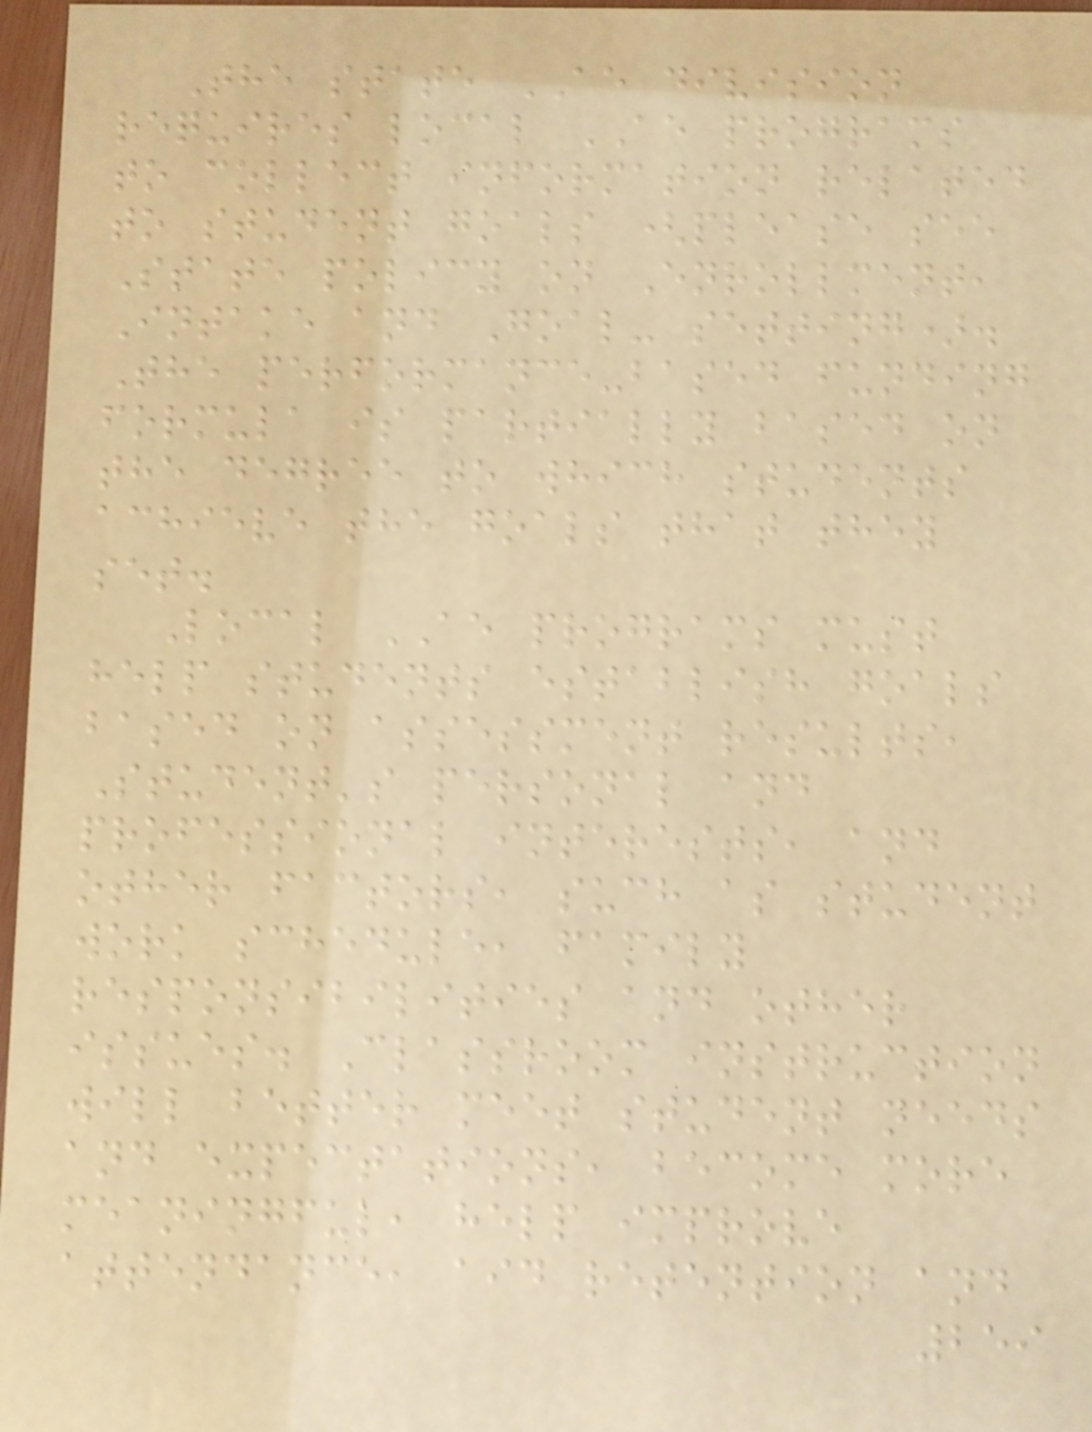The state AE division
requires local AE programs
to collect information related
to student goals (please see
State policy on Enrollment,
Intake and Goal- setting).
The performance-based funding
formula is partially based on
the degree to which students
achieve the goals that they
set.
Local AE programs must
help students establish goals
based on assessment results,
Student's personal and
professional interests, and
other factors, such as student
work schedule, family
responsibilities and other
issues. Classroom instruction
will better meet student needs
and expectations, become more
meaningful, help improve
attendance, aid retention and
259
